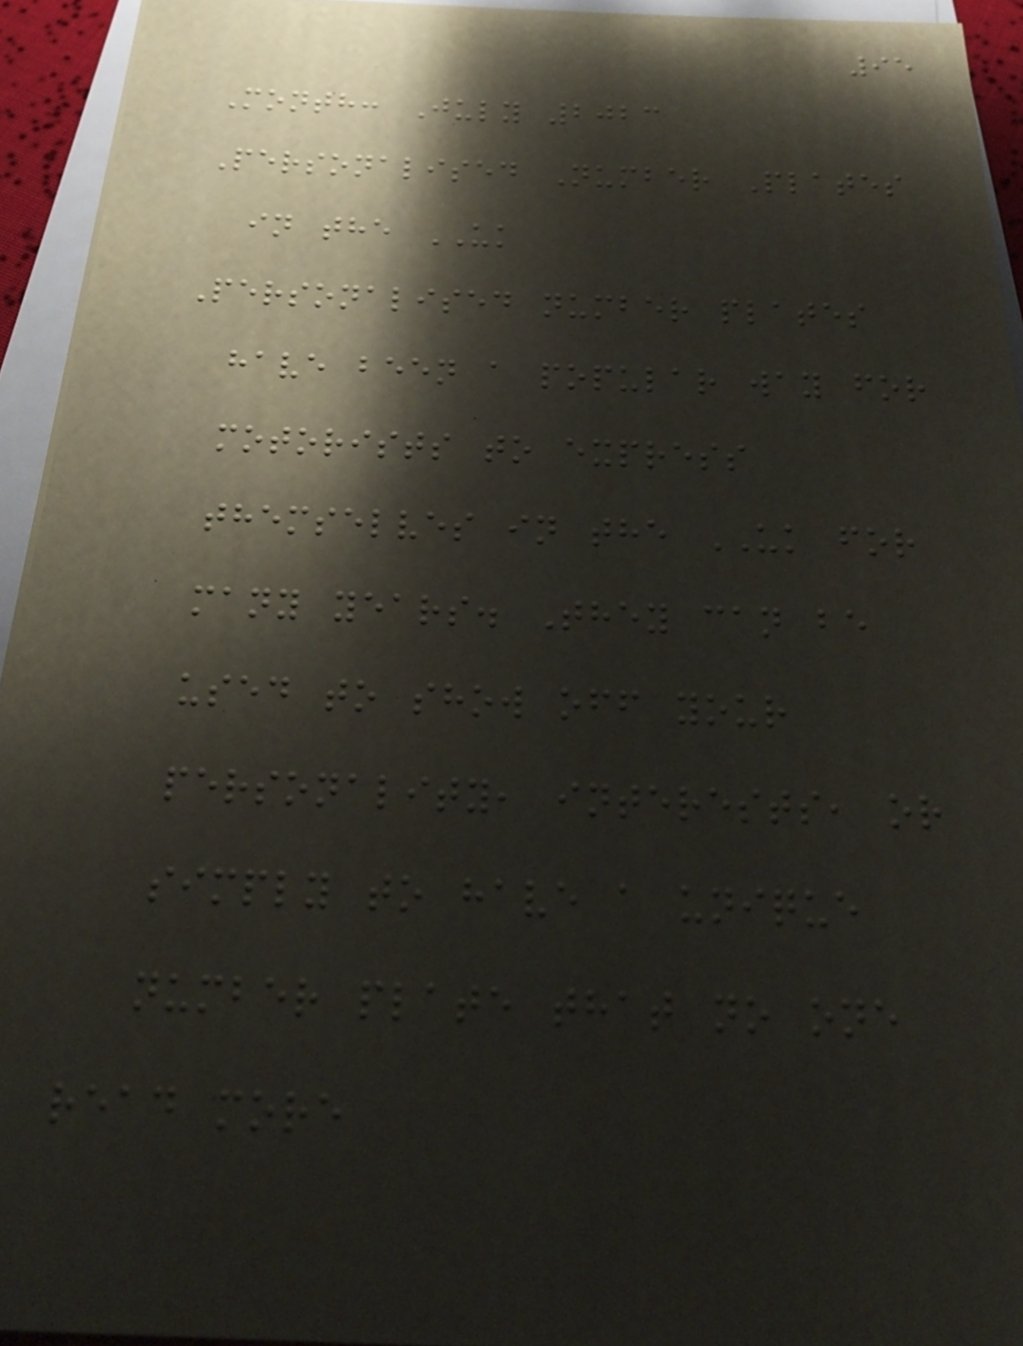95
Month: July 2023
Personalised Number Plates
in the UK
Personalised number plates
have been a popular way for
motorists to express
themselves in the UK for
many years. They can be
used to show off your
personality, interests, or
simply to have a unique
number plate that no one
read more
